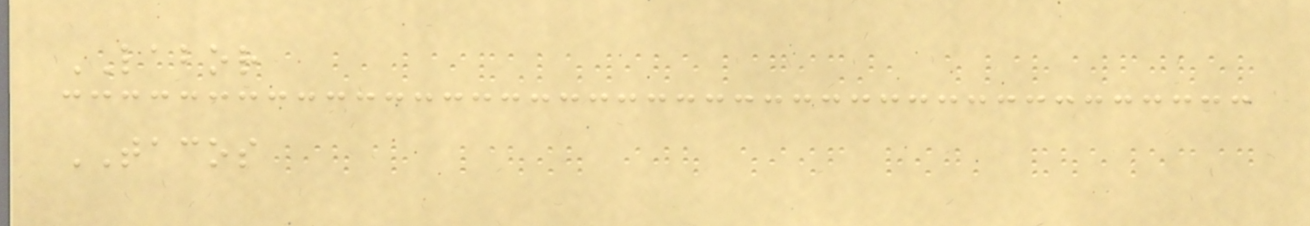LABOR
TACOS
